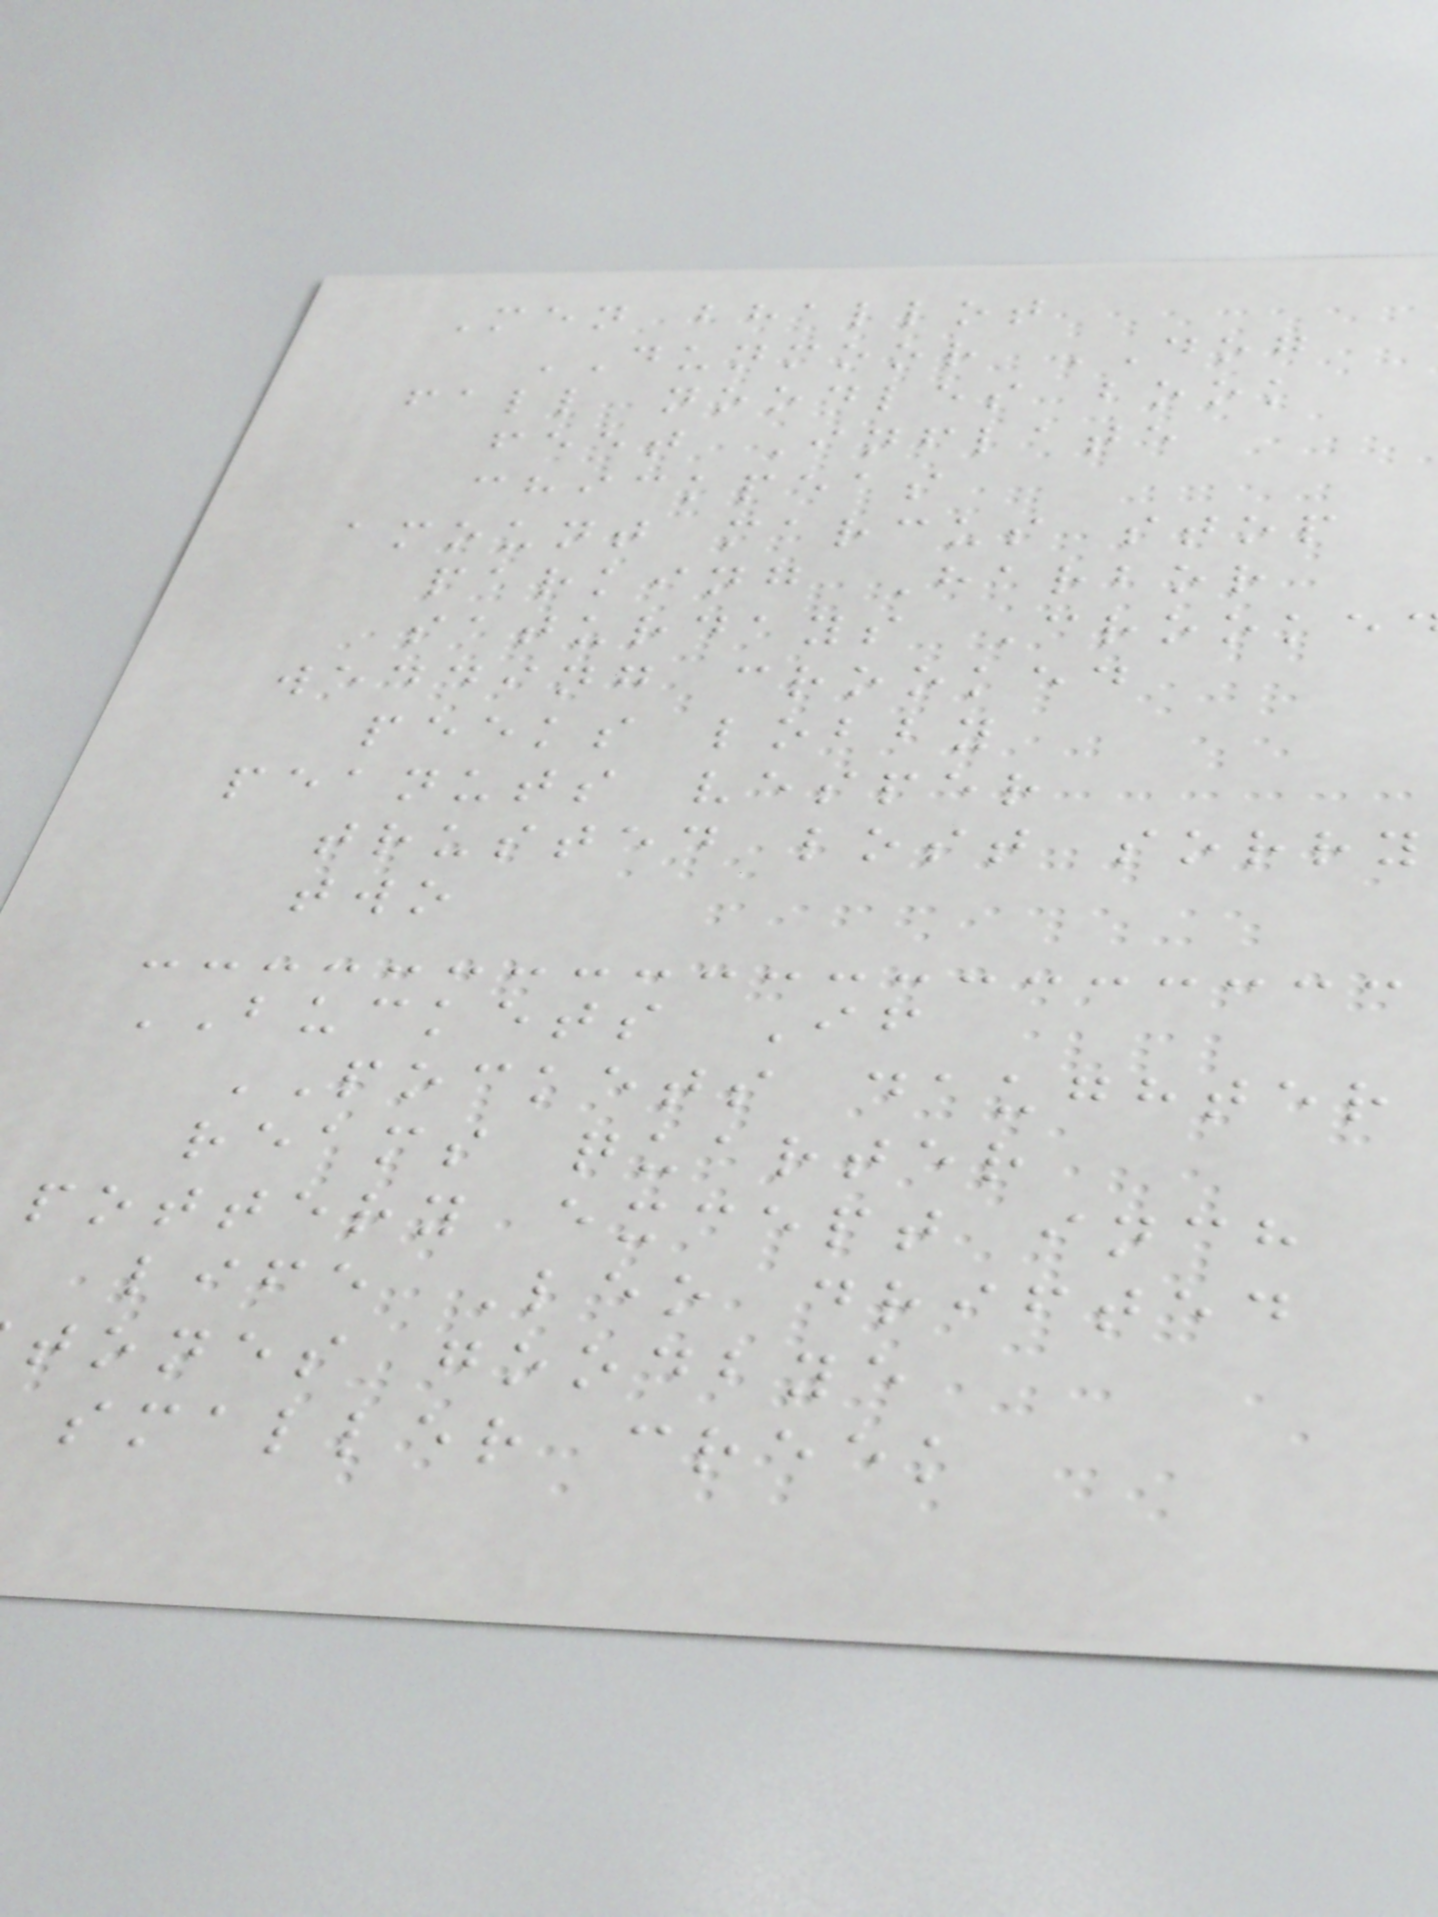Men bhallot
DUNMOOR DOG
fall noodles book
feet Inflate
chickpeas
amount marcus stop
parking Harbor
saturdays Crooke
wedding crooked
peeks lobby
peanuts vesper
trusted lost sorry
two
BUCKETS If
POCKETS daughter
reams quarter
pottery except inch
life Leo drifted
tones goodbye
smaller creek
